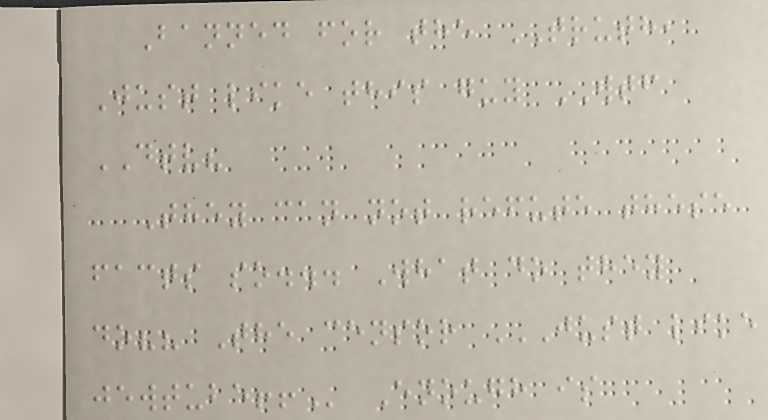Banned for the TRUTH,
Just like this guy WTF
DTV?
They can not refute these
facts so... What do they
do?? The censor JUST LIKE
JEWTUBE!! Enough is
